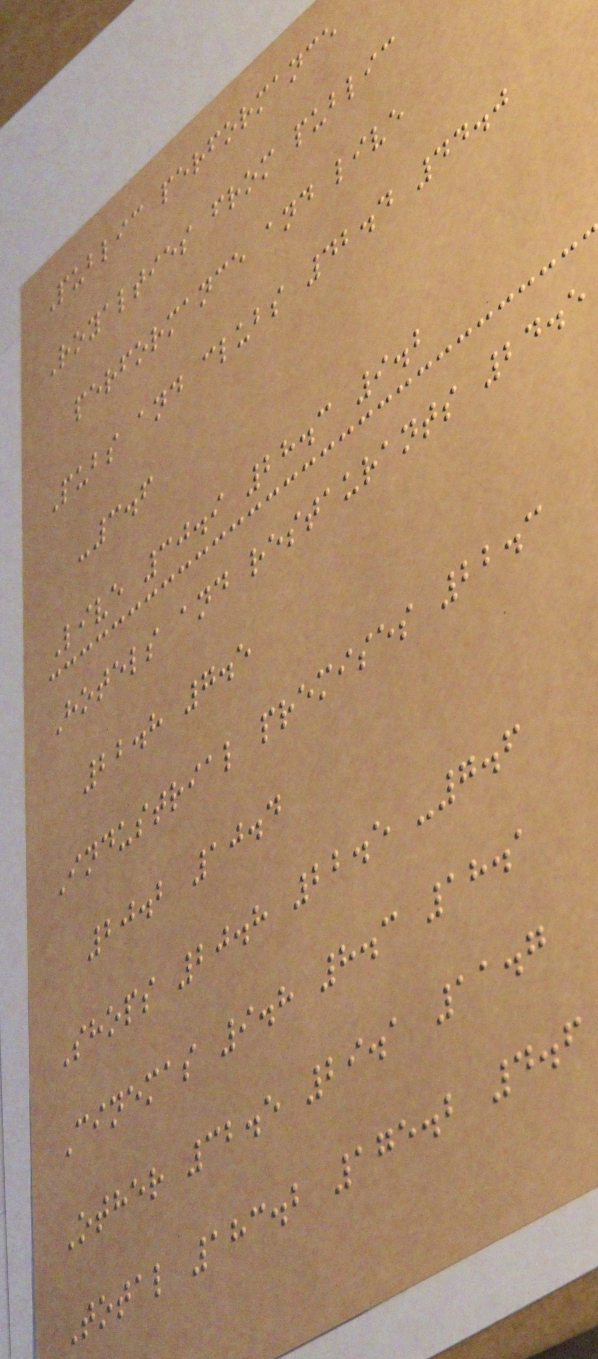Public performance
Royalties from public
performance and live
Pubs and clubs 42.4 44.0
-3.6
Live 30.9 28.3 9.2
Hotels and restaurants 24.5
22.8 7.5
Industrial premises 22.3
20.2 10.4
Shops 20.8 22.5 -7.6
Cinemas 9.8 8.3 18.1
Other 32.5 29.1 11.7
Total 183.2 175.2 4.6
